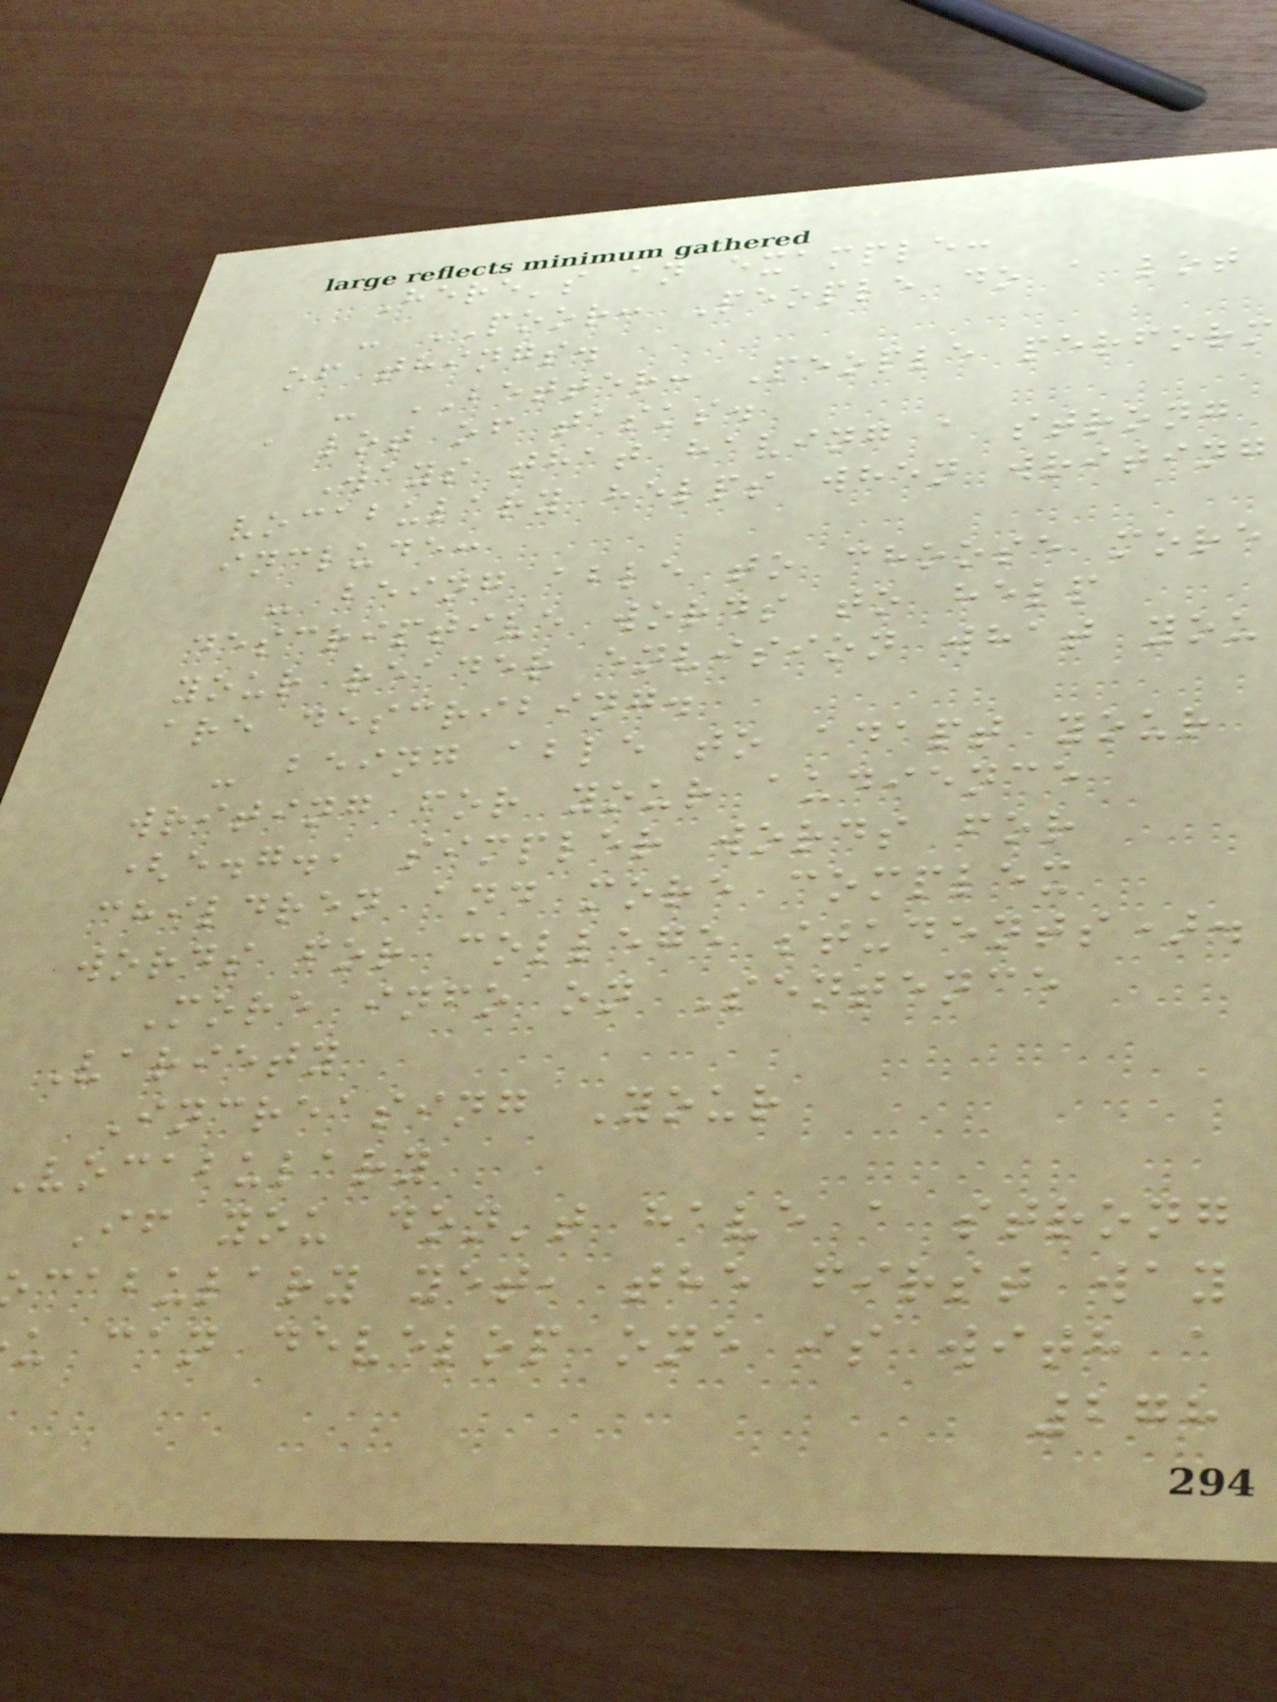Here's an example:
- POOR: People do a lot
of things.
- BETTER: People perform
a lot of tasks.
Ways that having a strong
vocabulary helps when writing
include:
- being able to choose more
descriptive words to help
your reader envision what you
are describing.
- being able to adapt your
writing for your audience
(e.g., simpler words for
children and more complex
words for college students).
More info on Sentence
Variety
Increasing Your
vocabulary
If you don't have a strong
cabulary yet, the first way
u can develop one is with a
278
